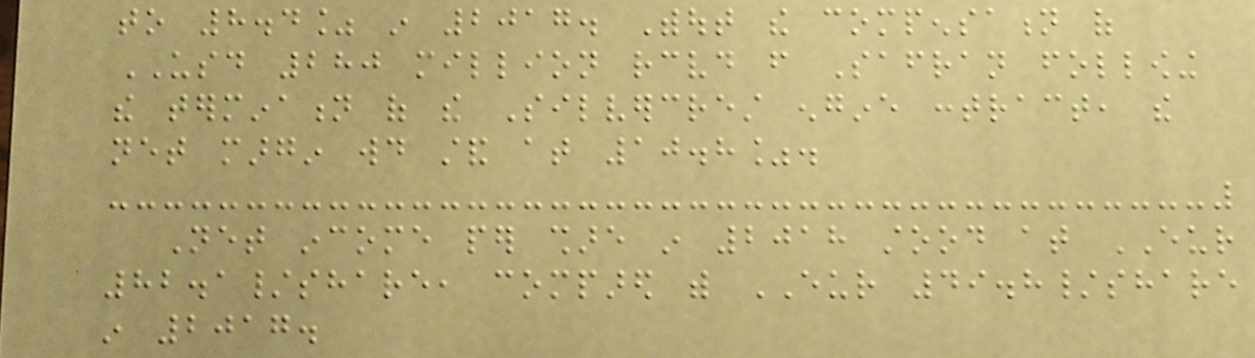to 8.4% in 2017. Without the compensation of
USD 280 million received from Safran following
the termination of the Silvercrest engine contract, the
net margin would stand at 10.8%.
Net income per share in 2018 stood at EUR
82.1/share, compared with EUR 49.8/share
in 2017.
